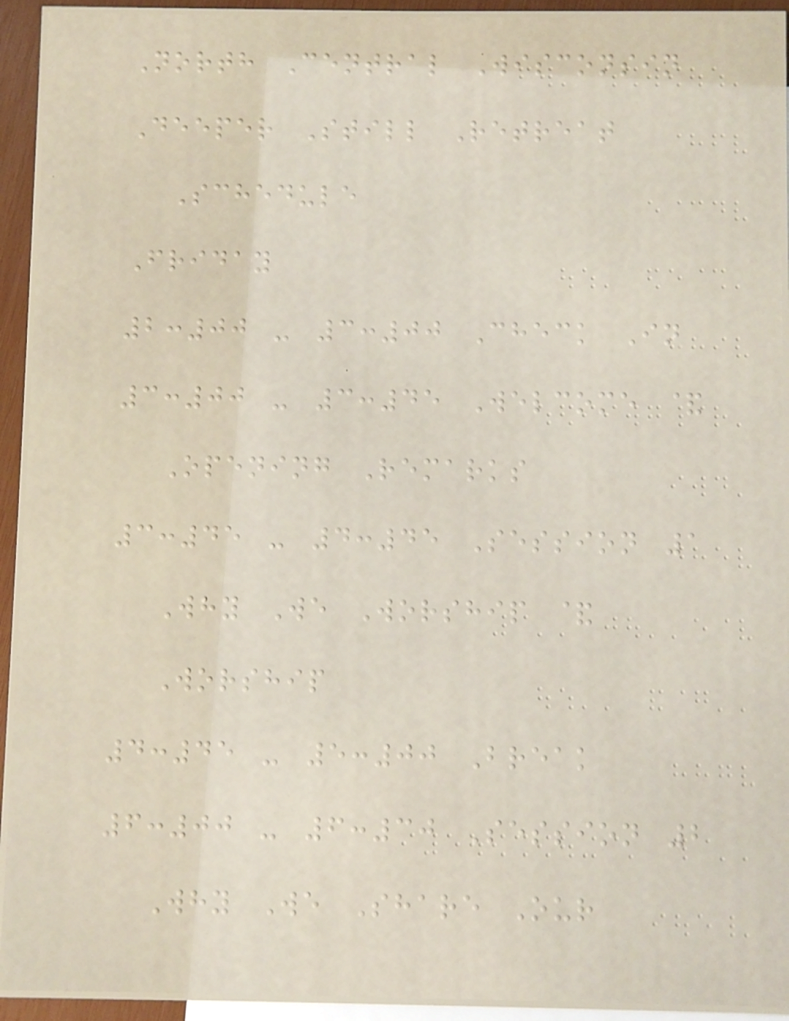North Central Wisconsin
Deeper Still Retreat
Schedule
Friday
2:00 - 3:00 Check In
3:00 - 3:45 Welcome &
Opening Remarks
3:45 - 4:45 Session 1
Why We Worship &
Worship
4:45 - 5:00 Break
6:00 - 6:30 Session 2
Why We Share Our
